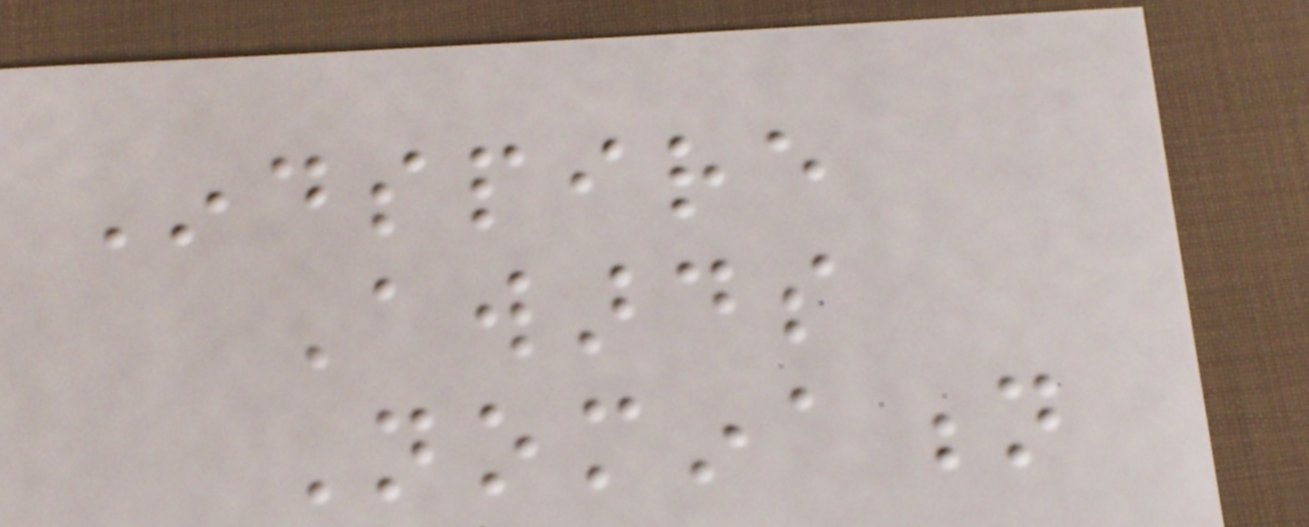Indspire
Awards
Nomination
